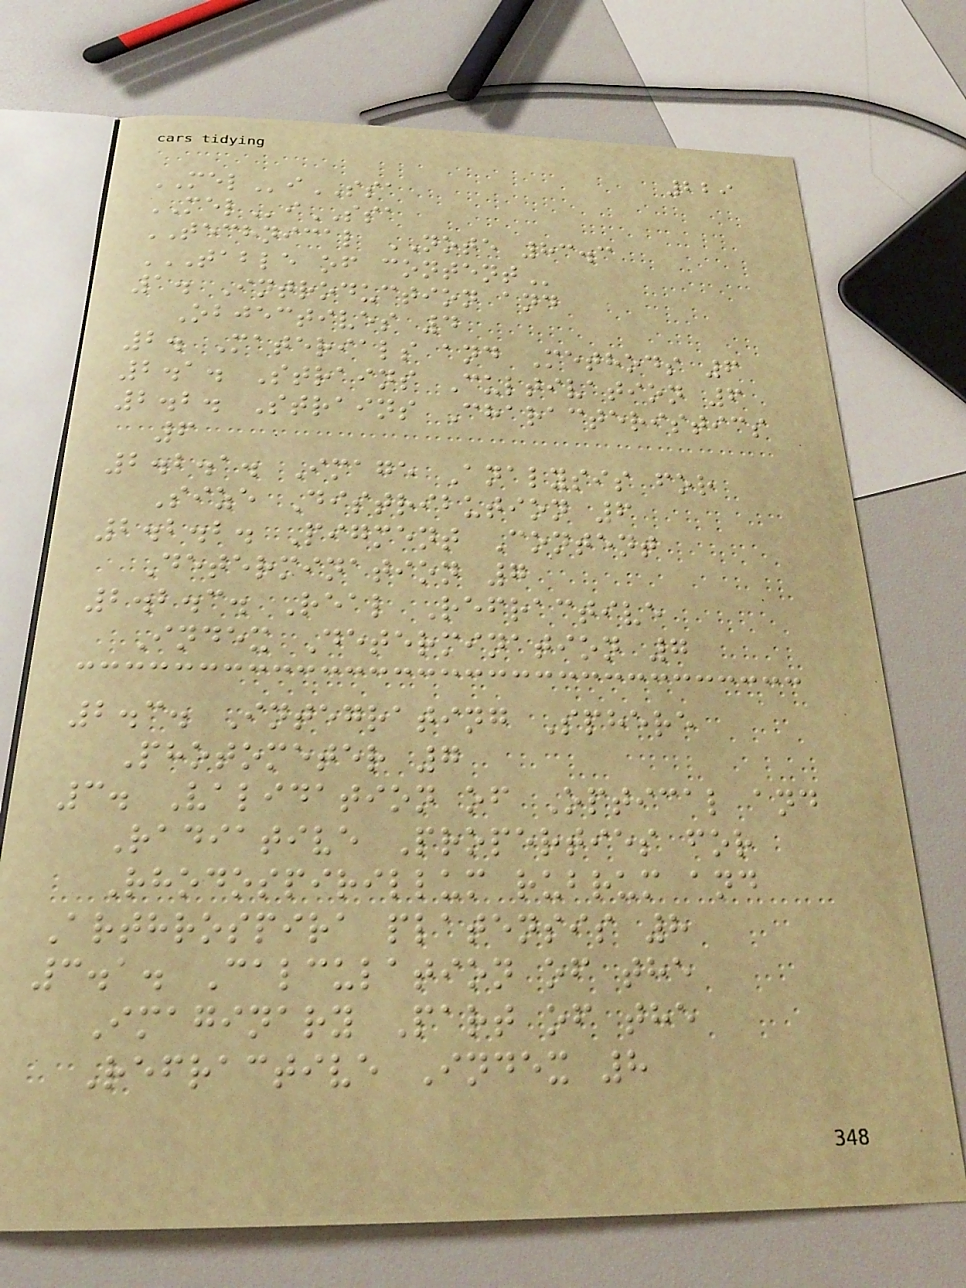229
MELiSSA
MELiSSA
TECHNICAL NOTE 83.3
TABLE OF CONTENT
1. Introduction and
Objectives 4
2. Materials and Methods 6
2.1. Strains Cultivation 6
2.2. Strains Characteristics
6
2.2.1. Image Analysis for
Size Distribution 6
2.2.2. Pigment Content
Determination 7
2.2.3. Real Refractive
Index Determination 7
2.3. Integrating Sphere
Photometer 7
3. Validation of Optical and
Radiative Properties for
Rhodospirillum rubrum and
Arthrospira platensis 8
3.1. Calculation of the
Imaginary Part of the
Refractive Index 8
